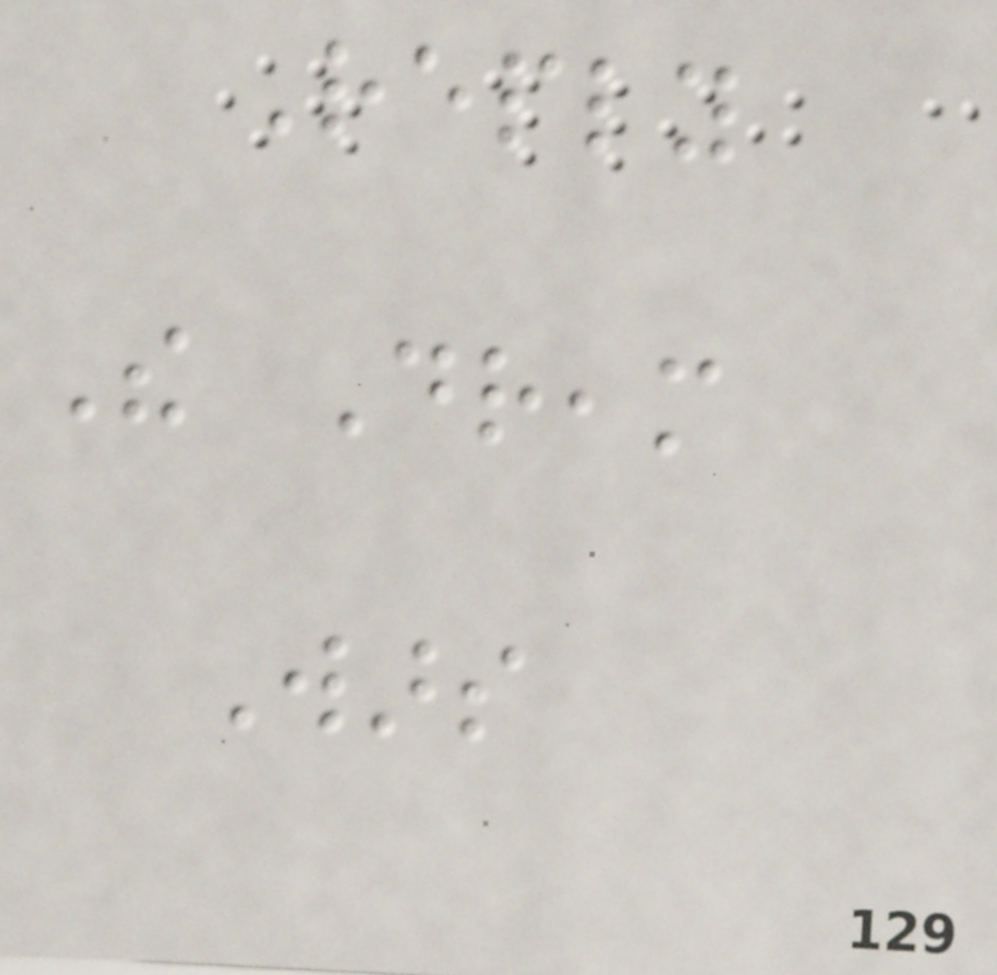Reply
The Dream
Wars
